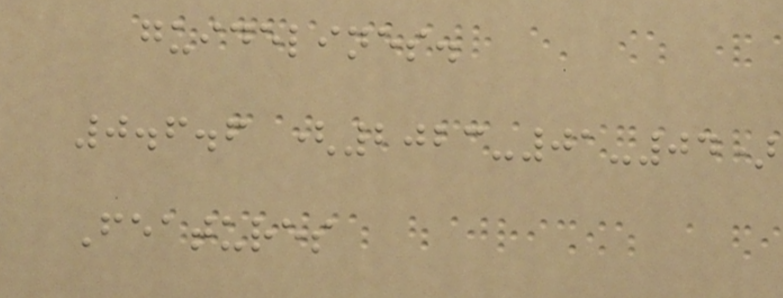guidelines.
0.6.6 (2023-01-04)
Features
